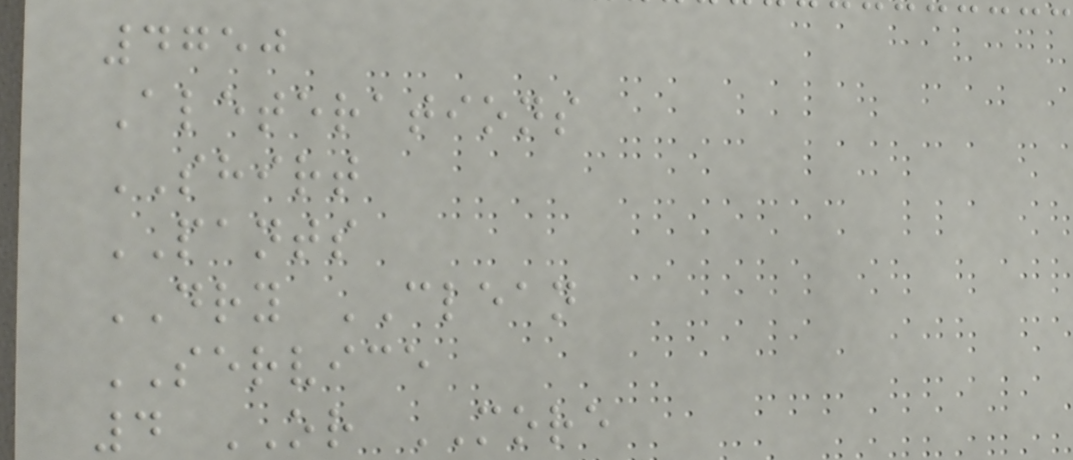4750
Aleterations
SHIRT
PANTS
DRY CLEAN
SERVICE
4 OR MORE
